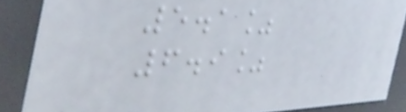5.1%
6.9%
